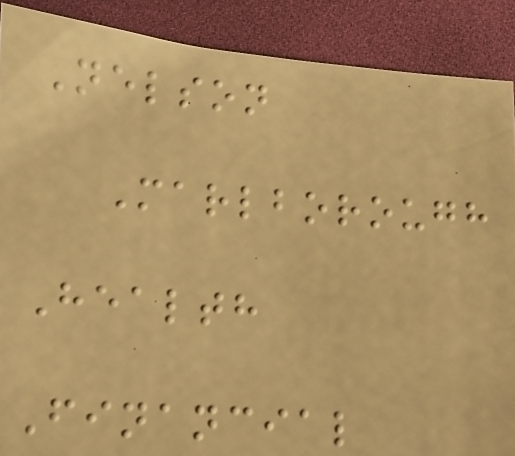Nelson
Marlborough
Health
Financial
